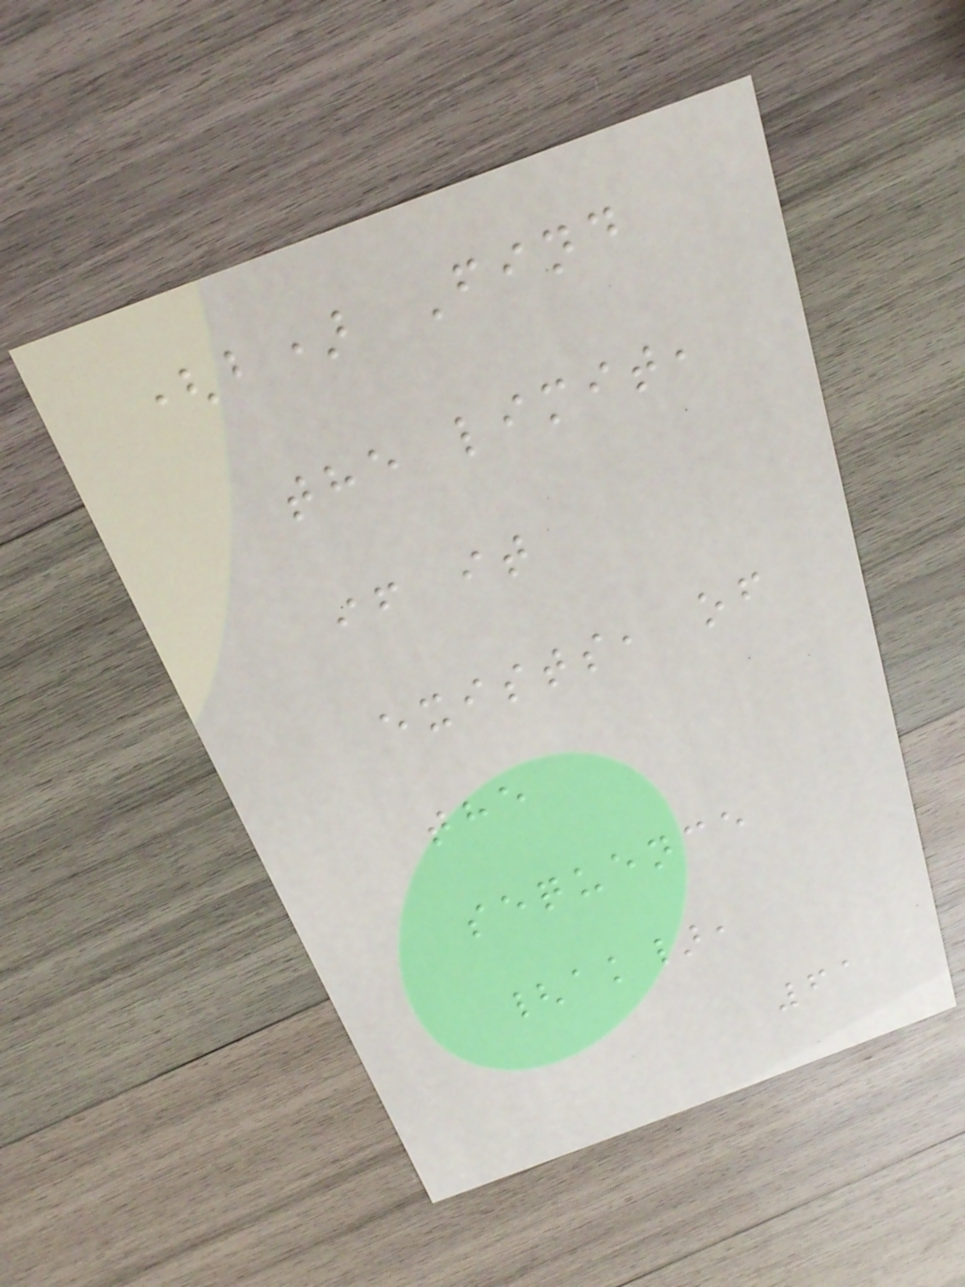(b) Find
the limit,
if it
exists, of
the
sequence
{ak},
61
